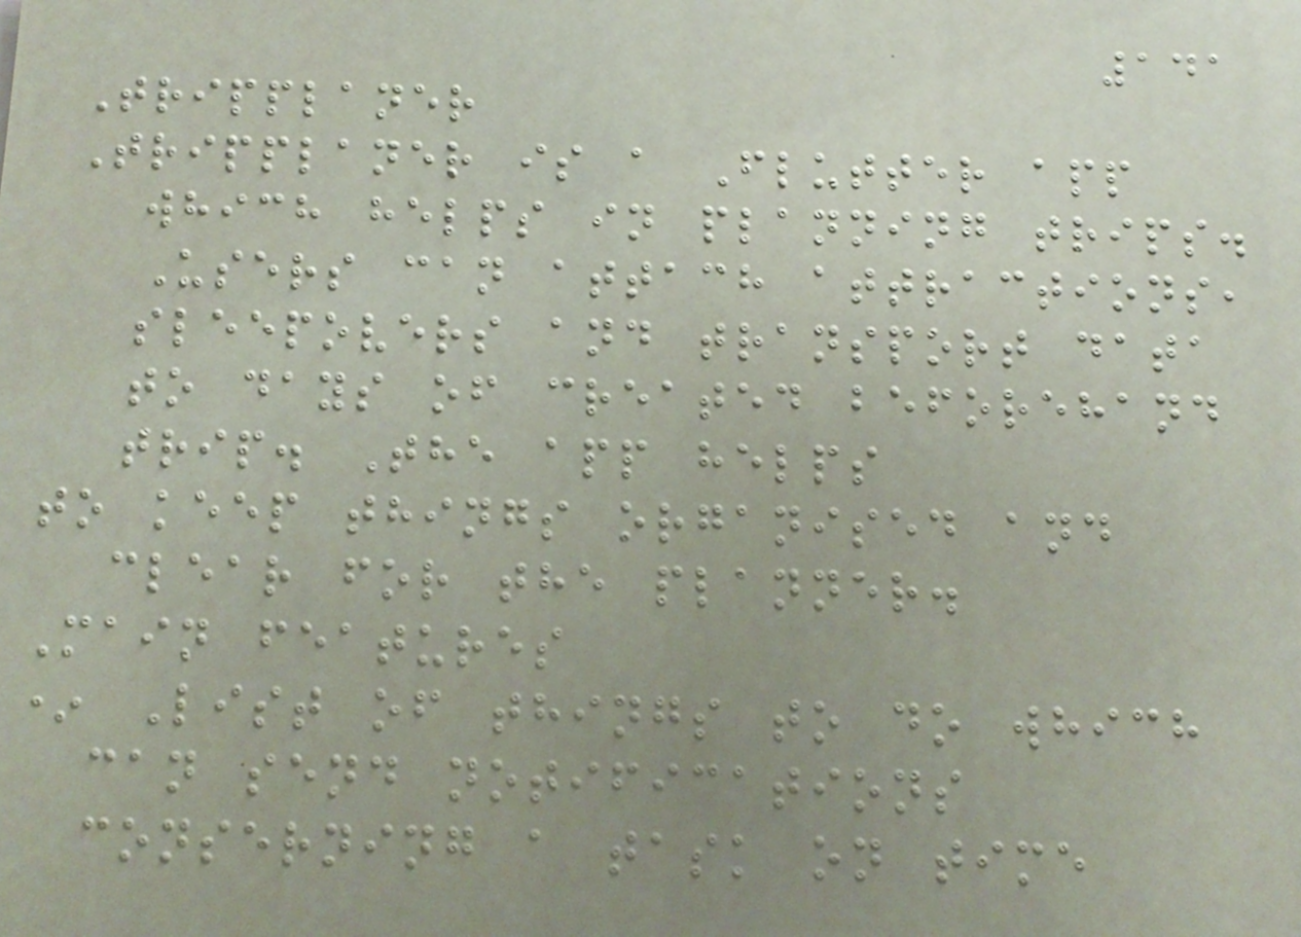141
Tripplaner
Tripplaner is a Flutter app
which helps in planning trips.
Users can attach attractions,
sleepovers and transport data
to days of created beforehand
trip. The app helps
to keep things organised and
clear for the planner.
Main features
* List of things to do which
can send notifications
conserning a task on time
